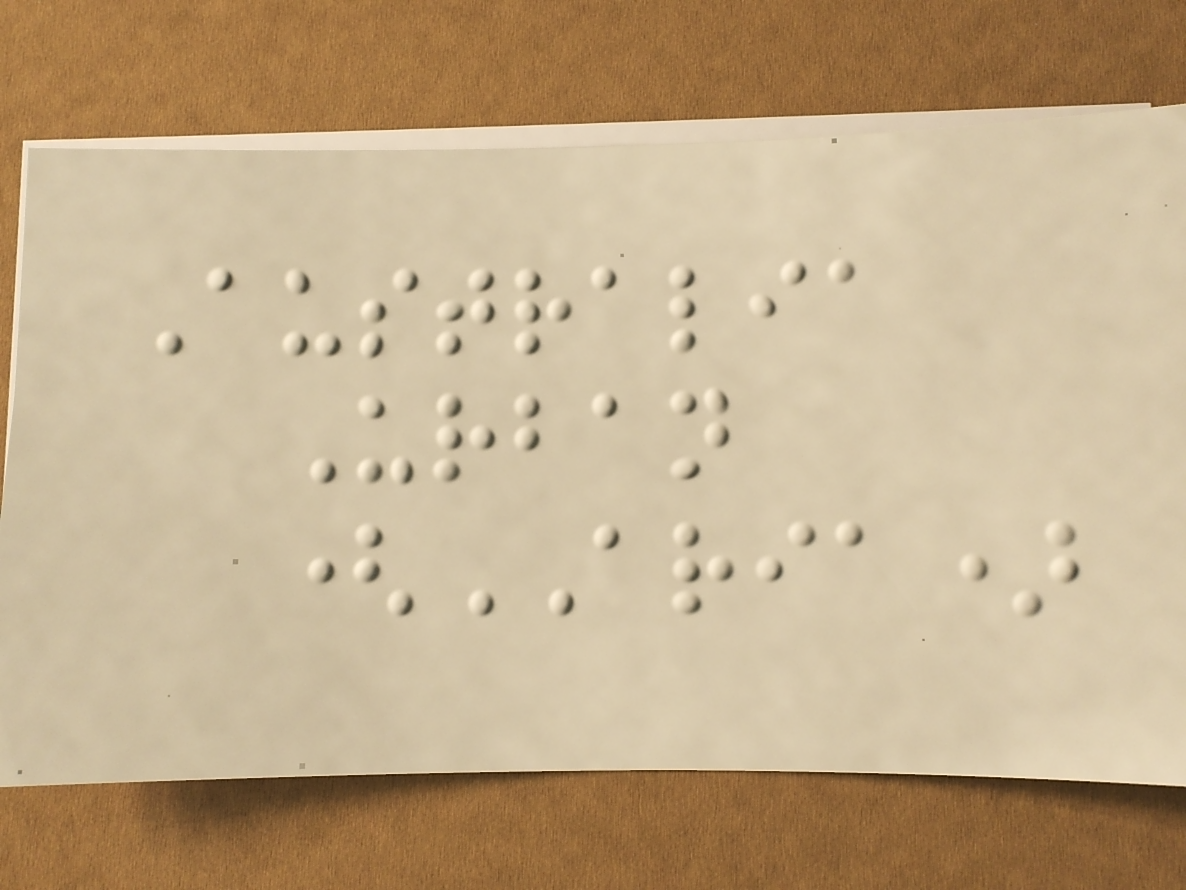Australia
Urban
(ARIA)
